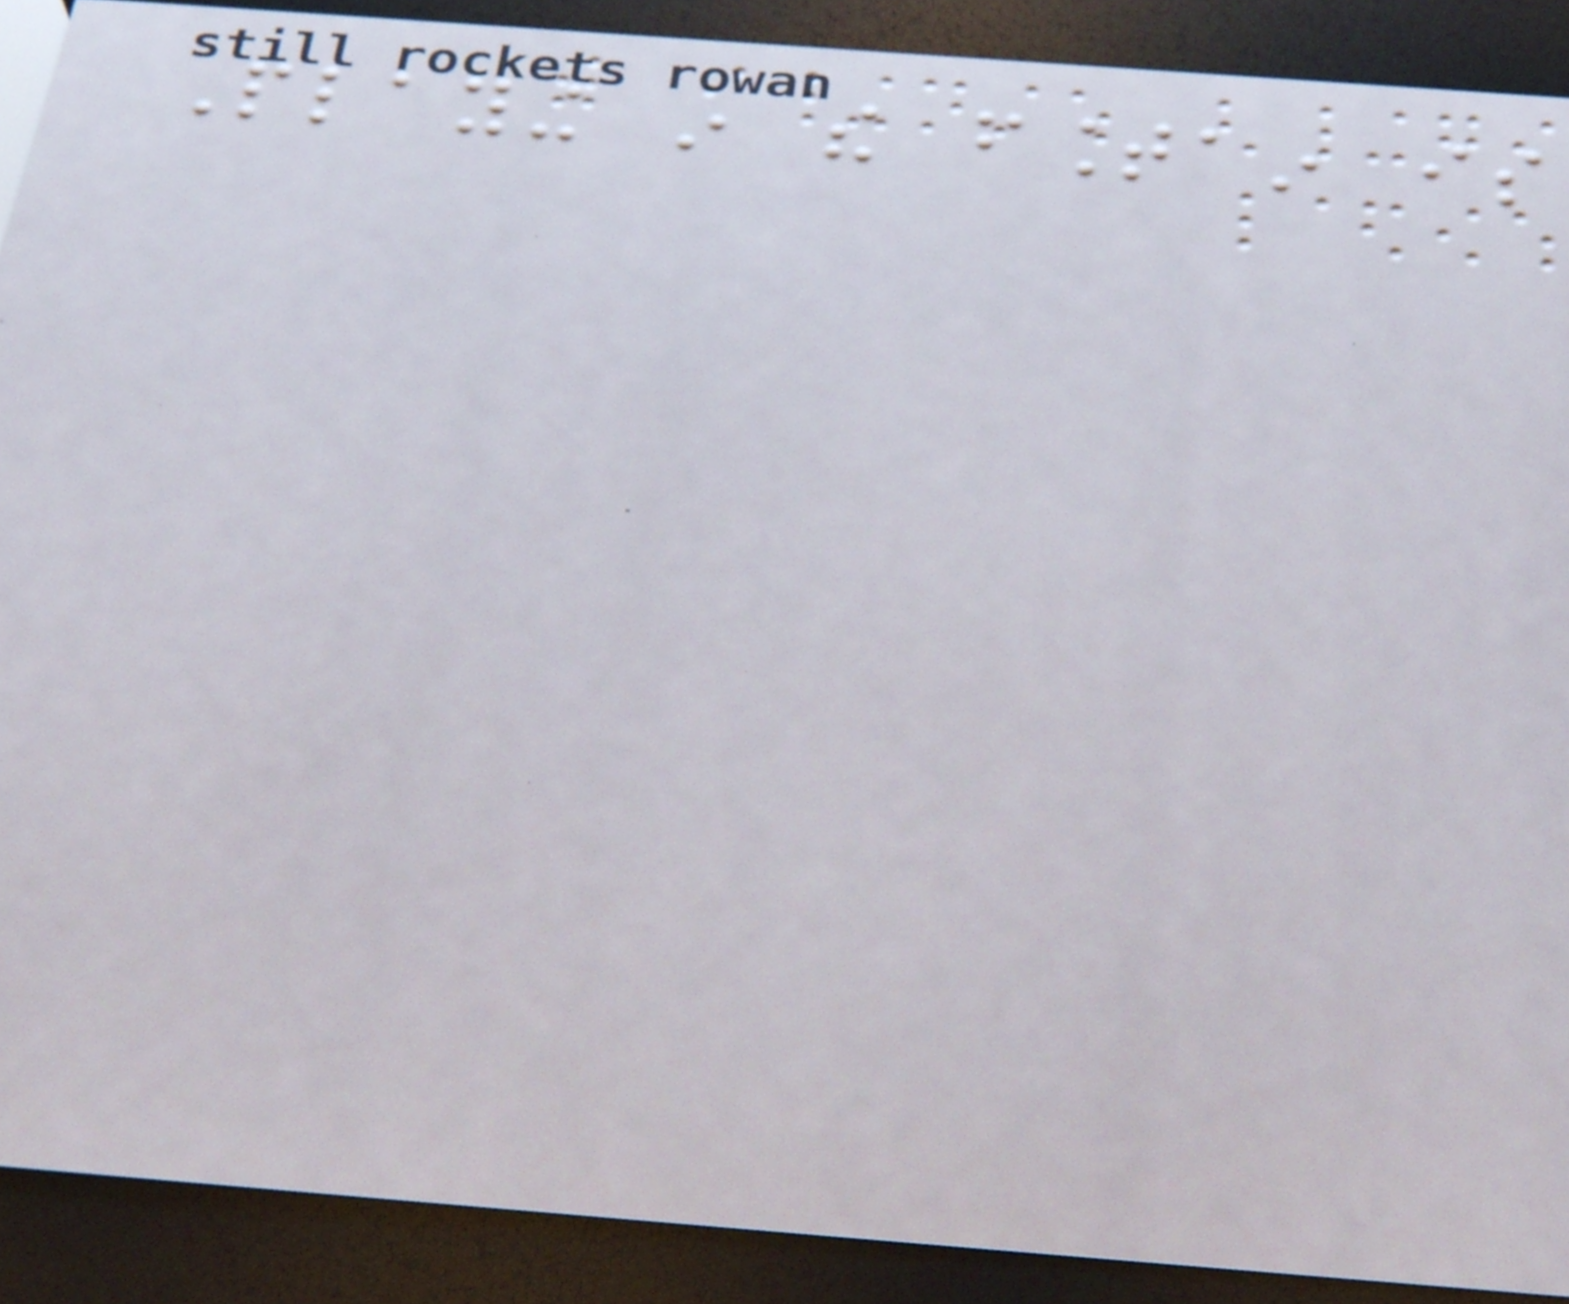Playing in the fountain is
